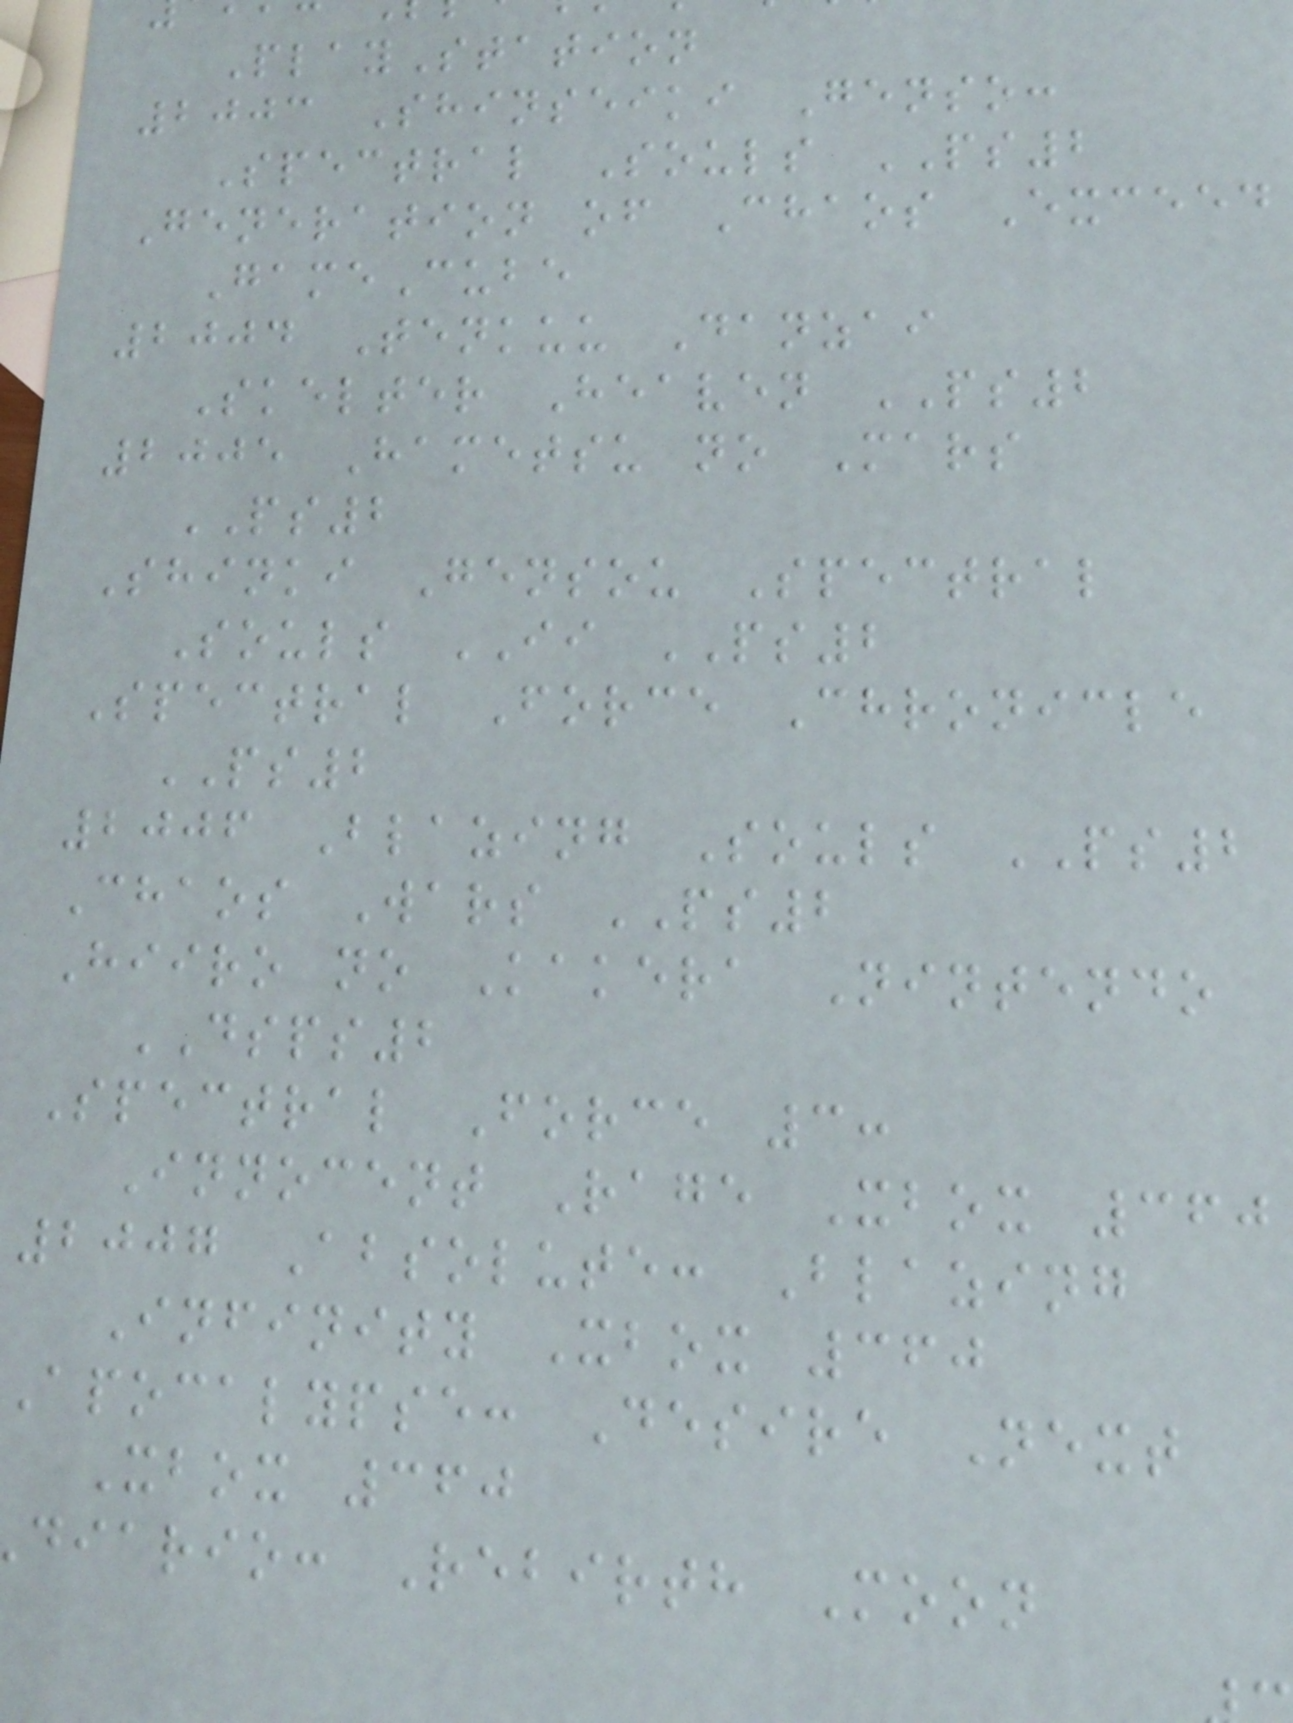PlayStation
2003 Shinseiki Genso:
Spectral Souls PS2
Generation of Chaos Exceed
GameCube
2004 Tenkuu Danzai
Skelter Heaven PS2
2005 Hametsu no Mars
PS2
Shinki Gensou Spectral
Souls II PS2
Spectral Force Chronicle
PS2
2006 Blazing Souls PS2
Chaos Wars PS2
Hiiro no Kakera Nintendo
DSPS2
Spectral Force 3:
Innocent Rage Xbox 360
2007 Absolute: Blazing
Infinity Xbox 360
Apocalypse: Desire Next
Xbox 360
diario: Rebirth Moon
